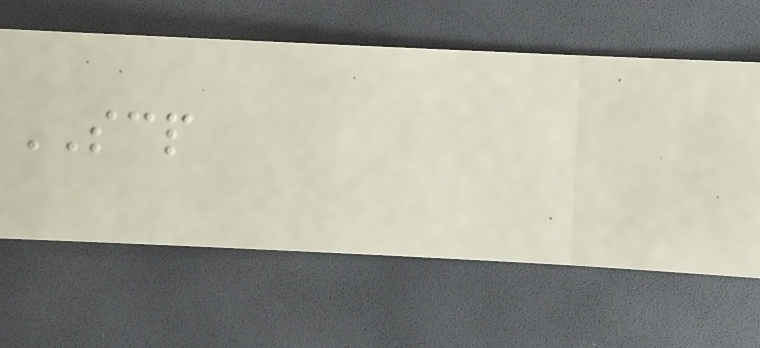SCP
